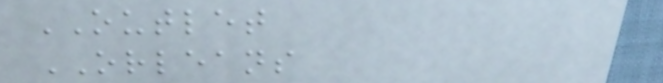OUTLET
ORLEANS
